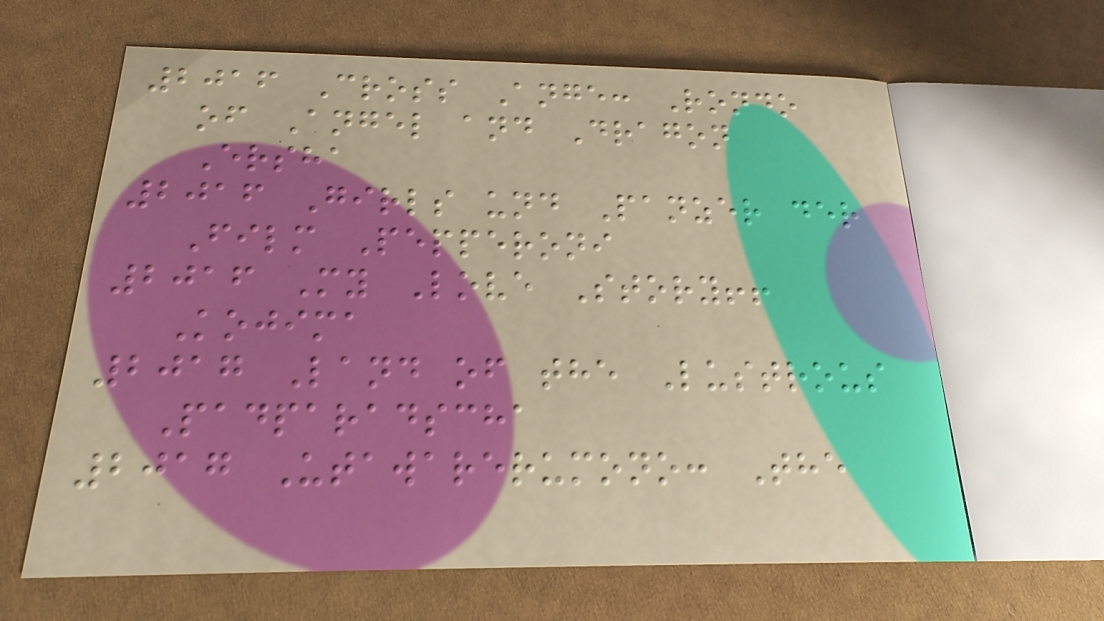2016 Cross Ange: Rondo
of Angel and Dragon
Ersha
2016 Girls und Panzer der
Film Pepperoni
2016 My Love Story!!
Kojima
2017 Land of the Lustrous
Padparadscha
2017 Utawarerumono: The
